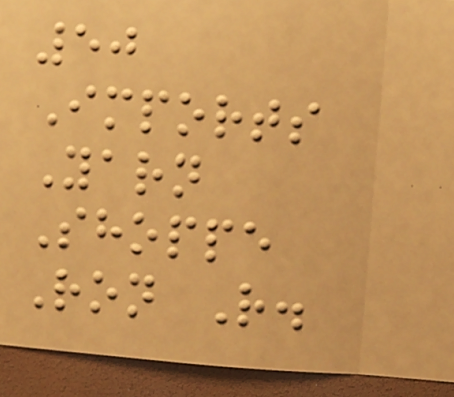50
Imports
Yarn
Shoppe
Ron R.
